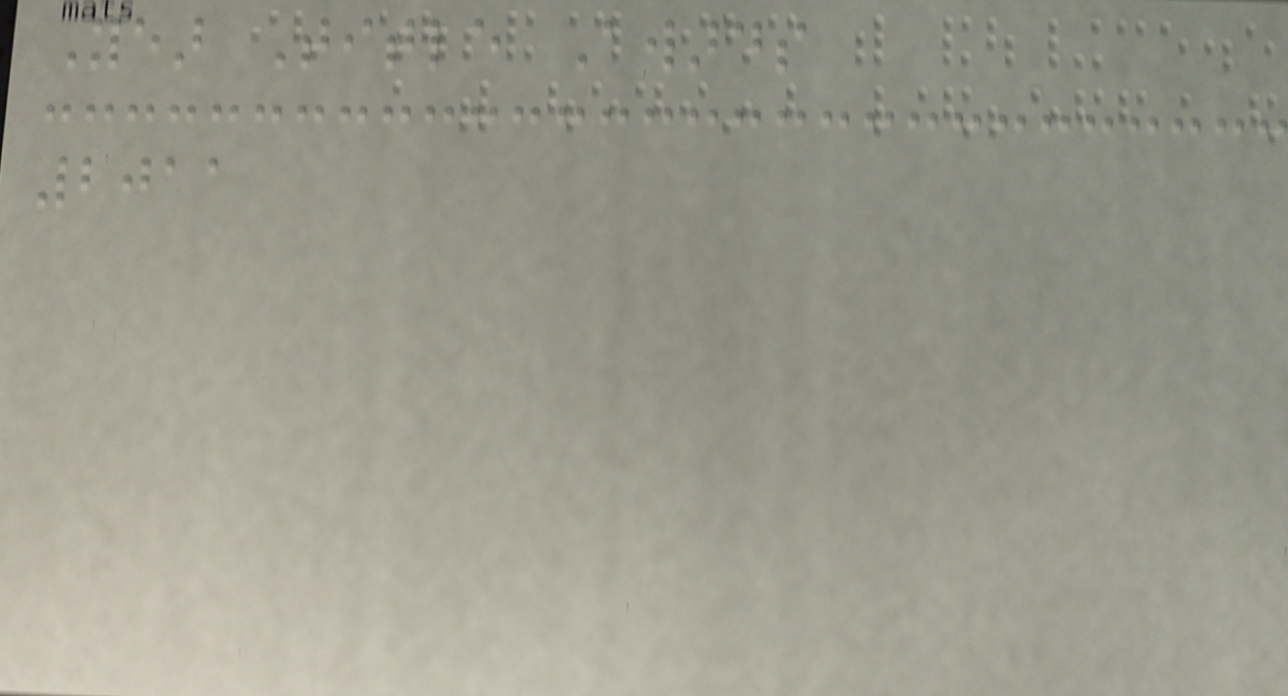Year Title Awards
2011
